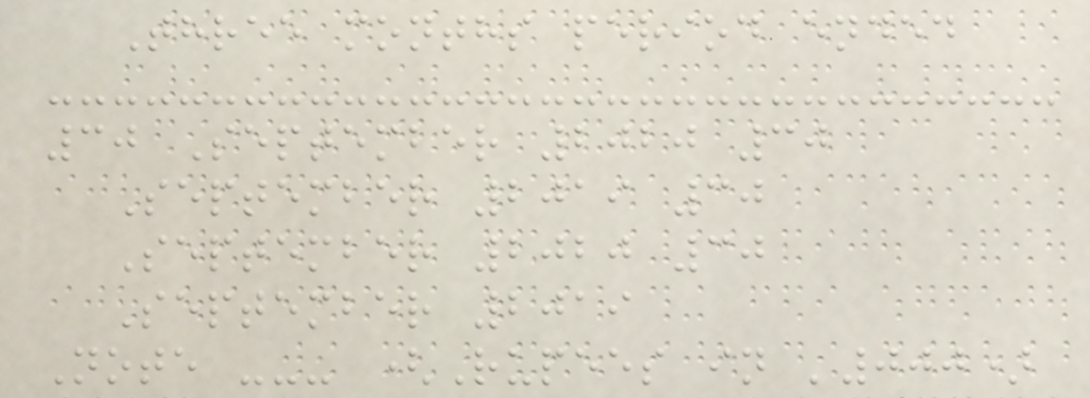Three months period ended
30 September 2020 30
September 2019 30
September 2020 30
September 2019
Note --- (Rupees in '000)
